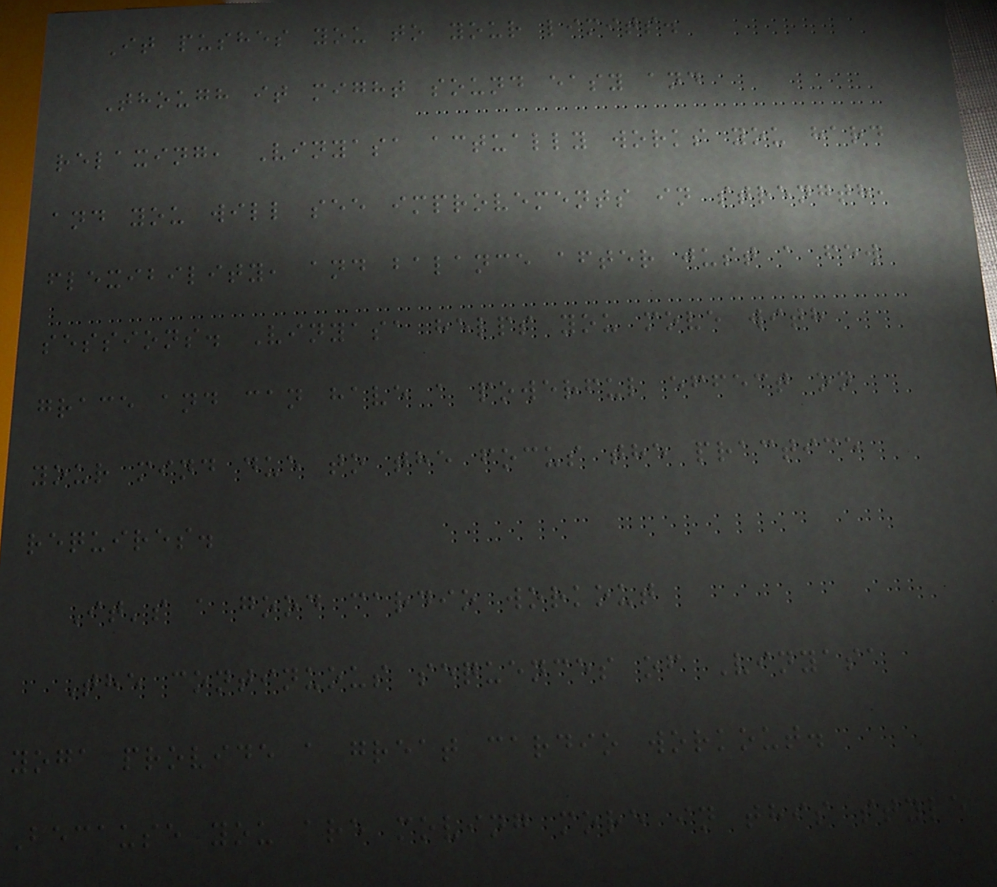It pushes you to your limits.
Though it might sound easy and
relaxing, Vinyasa actually works you hard
and you will see improvements in strength,
flexibility, and balance after just a few
sessions. Vinyasa helps you move with
grace and can have a powerful effect on
your mind due to the focus the practice
requires.
It's a good cardio workout
The continuous sequences of Vinyasa
yoga provide a great cardio workout.
Because you are moving more in this style
